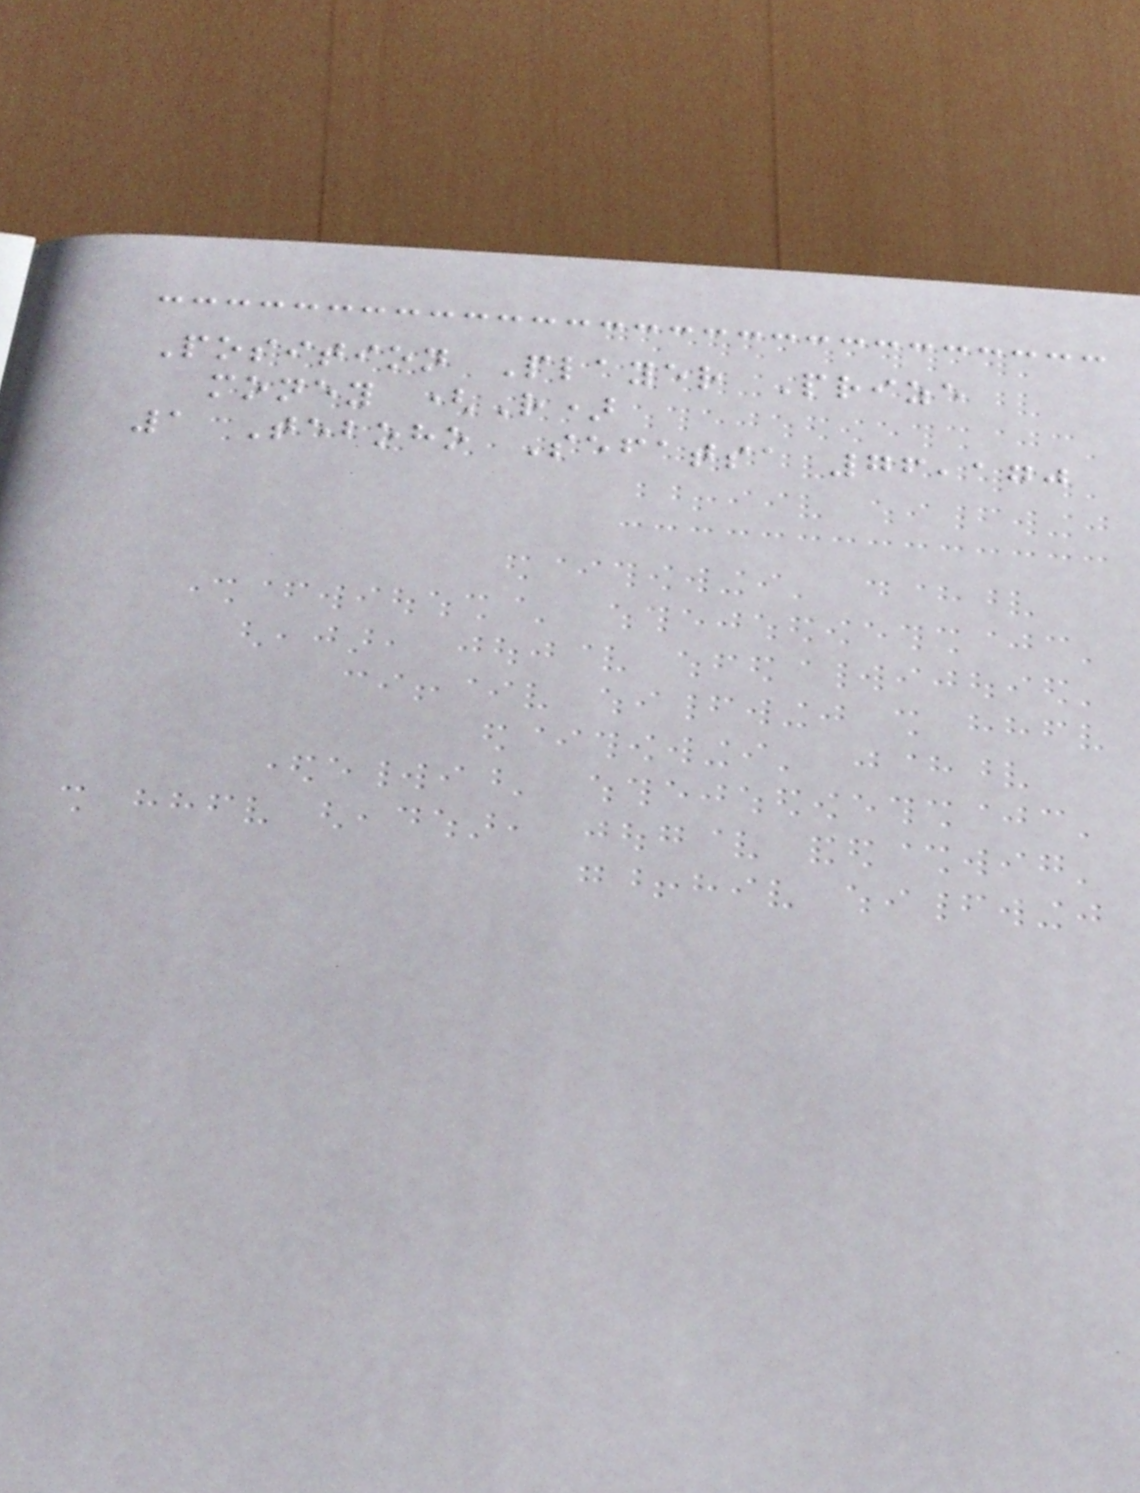Position Player Prize
money (R)
1 Teboho Sefatsa 76,170
